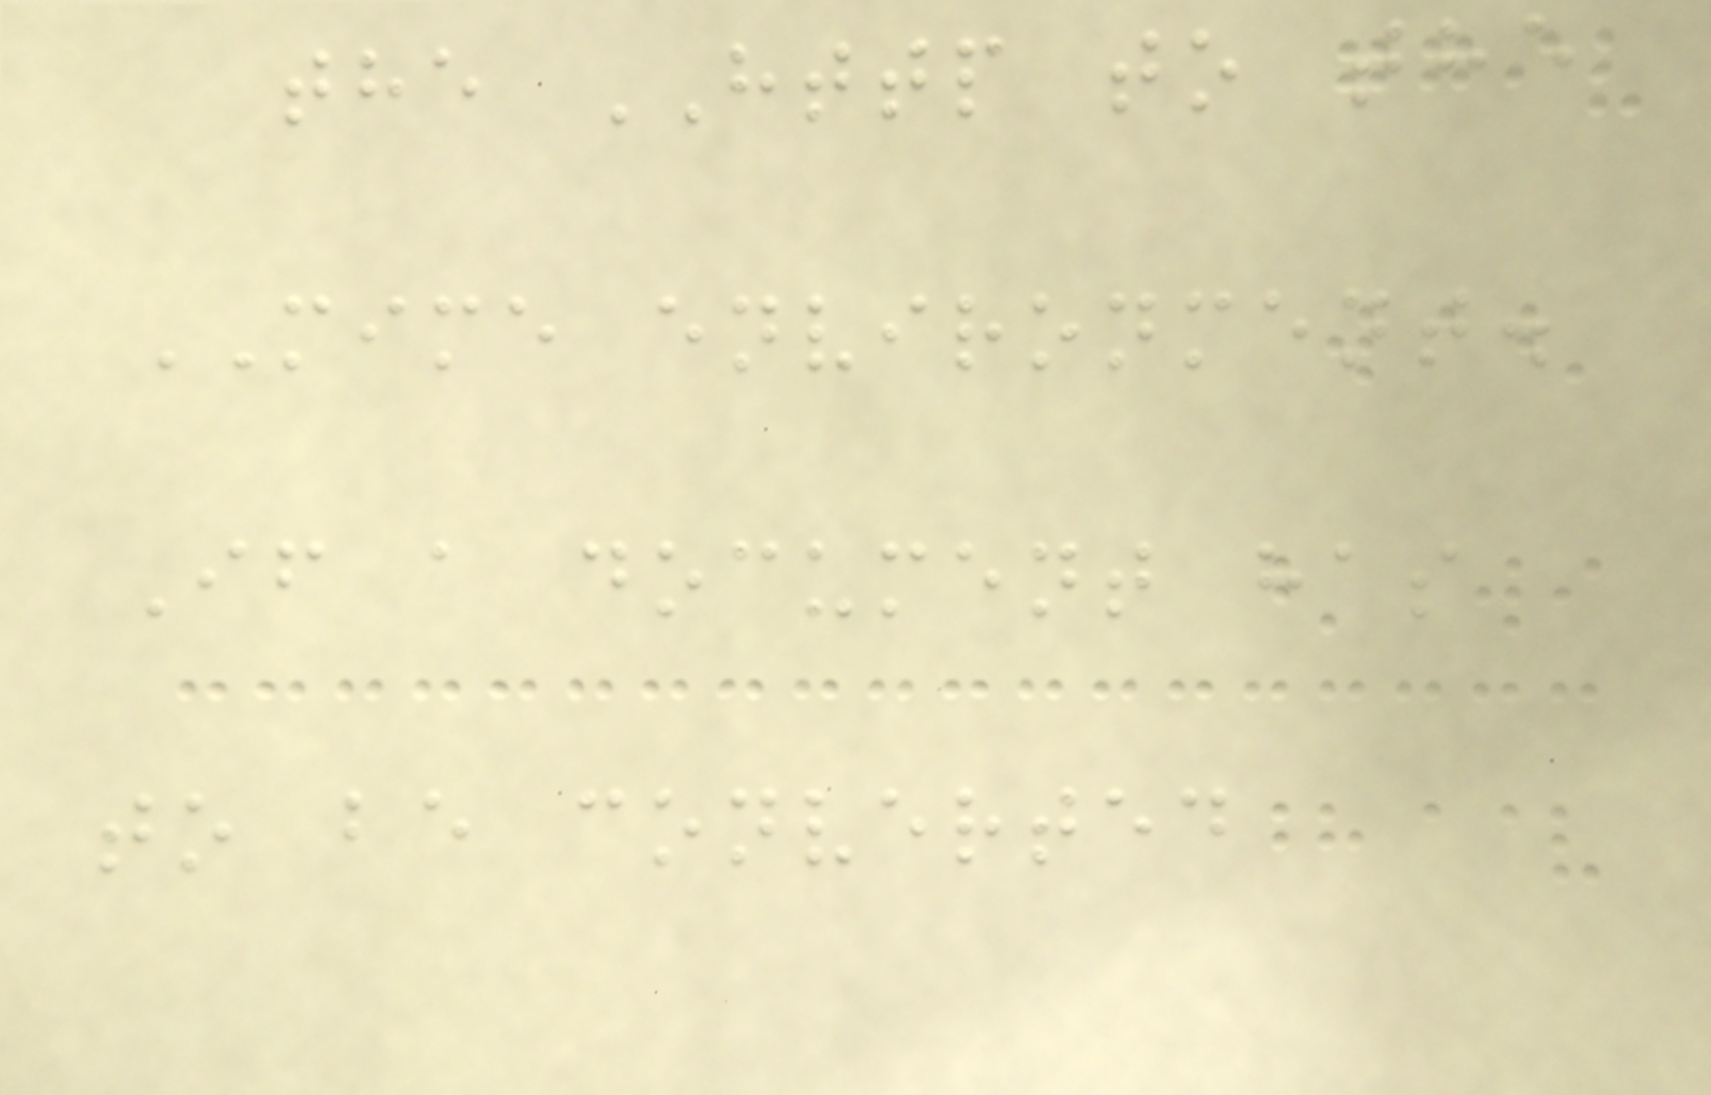the HTTP to the
MIME environment.
If a document has
to be converted
